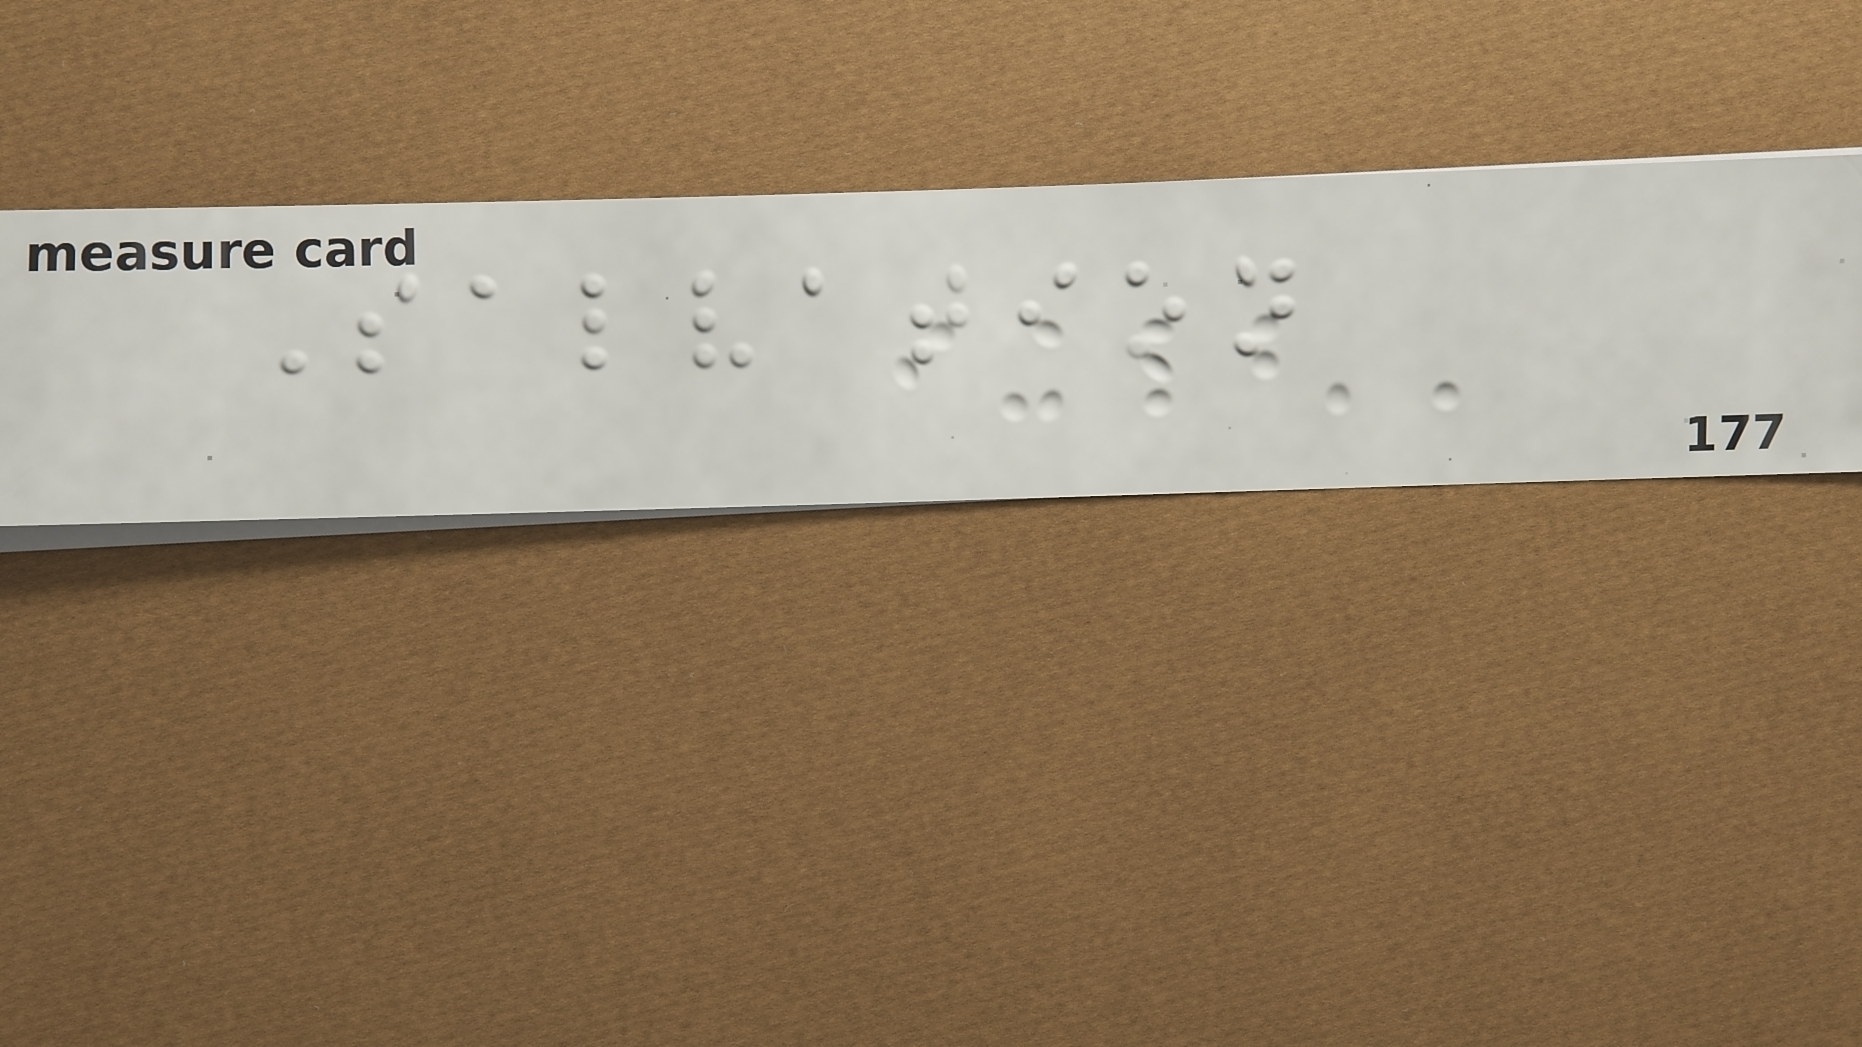Salvation
